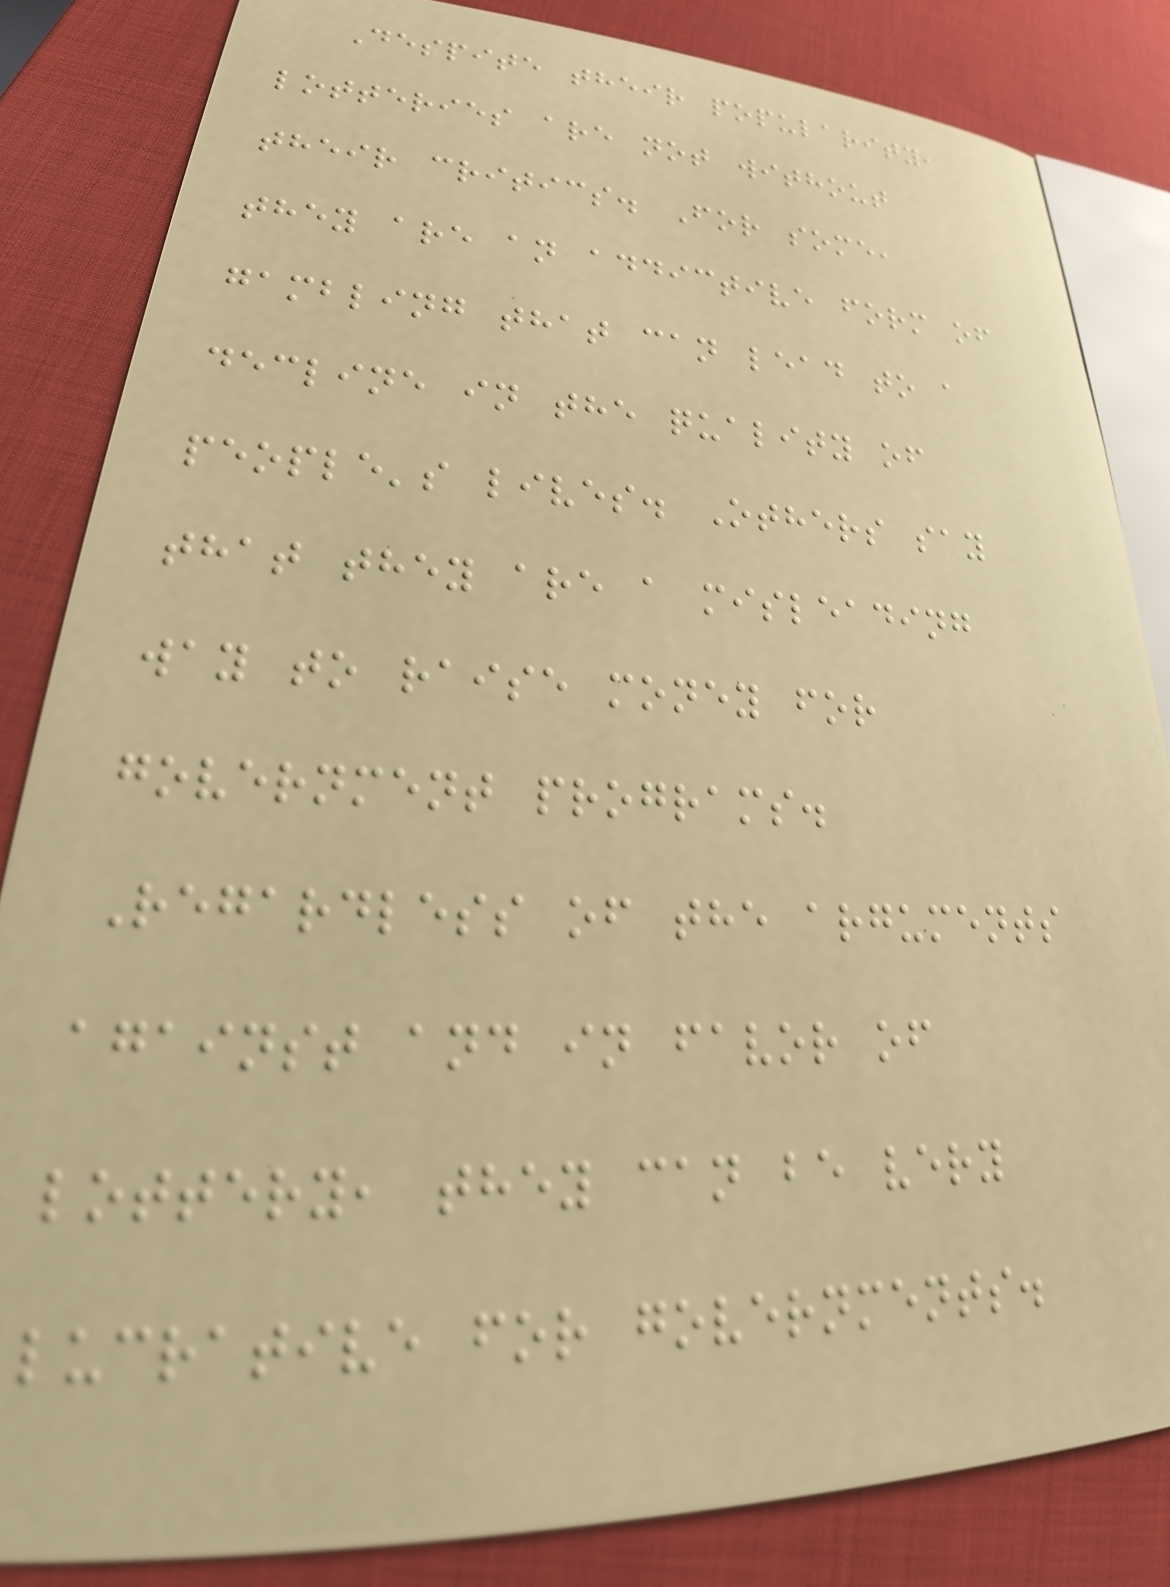Despite their popularity,
lotteries are not without
their critics. For some,
they are an addictive form of
gambling that can lead to a
decline in the quality of
people's lives. Others say
that they are a misleading
way to raise money for
government programs.
Regardless of the arguments
against and in favor of
lottery, they can be very
lucrative for governments.
